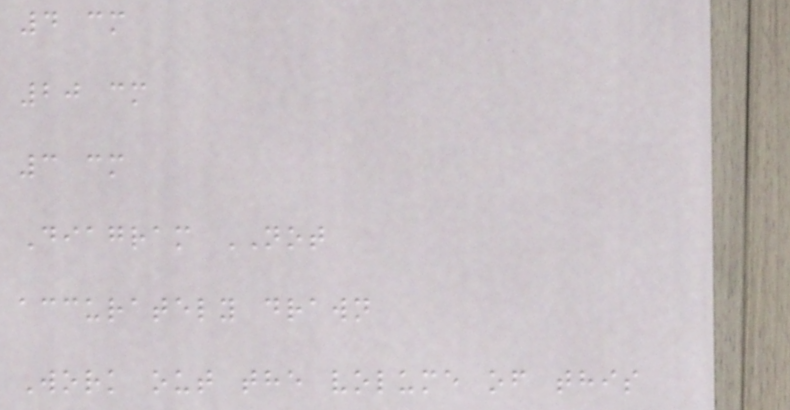4 cm
20 cm
3 cm
Diagram NOT
accurately drawn
Work out the volume of this
